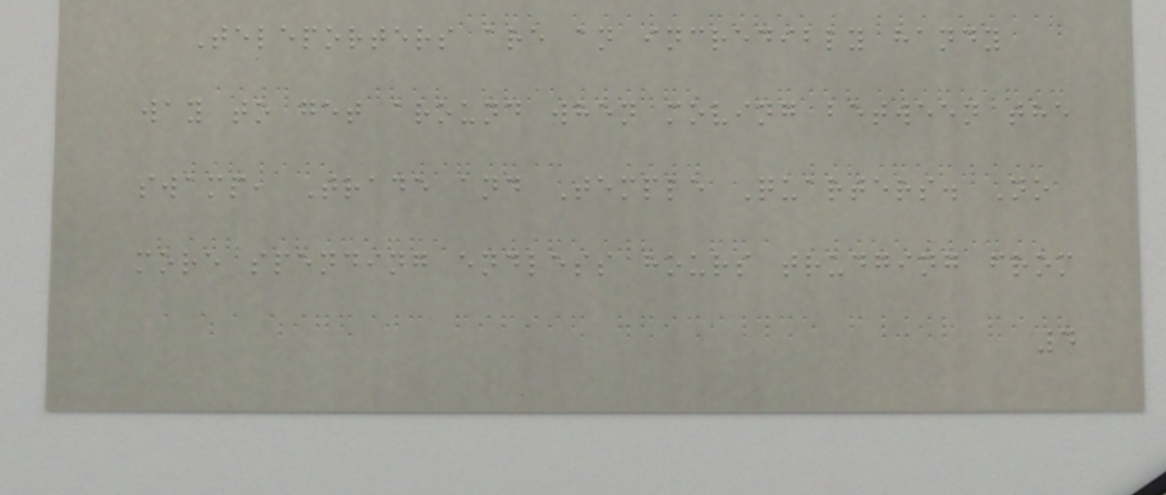Teleporters are an incredibly handy
way to get around when moving between the
swamp, Trade and Temple Quarters. No
more spending endless hours trudging from
4
